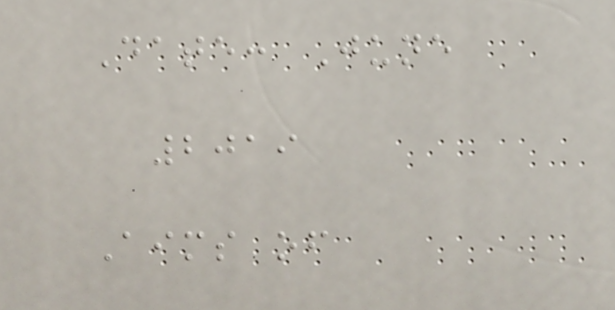Date: June
2019
Aims of
